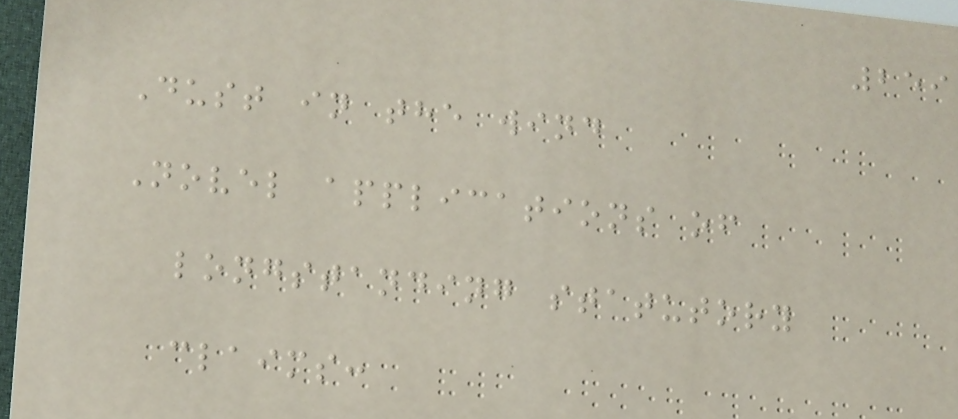259
Dust in the wind
Novel applications of
longstanding statutory
claims:
